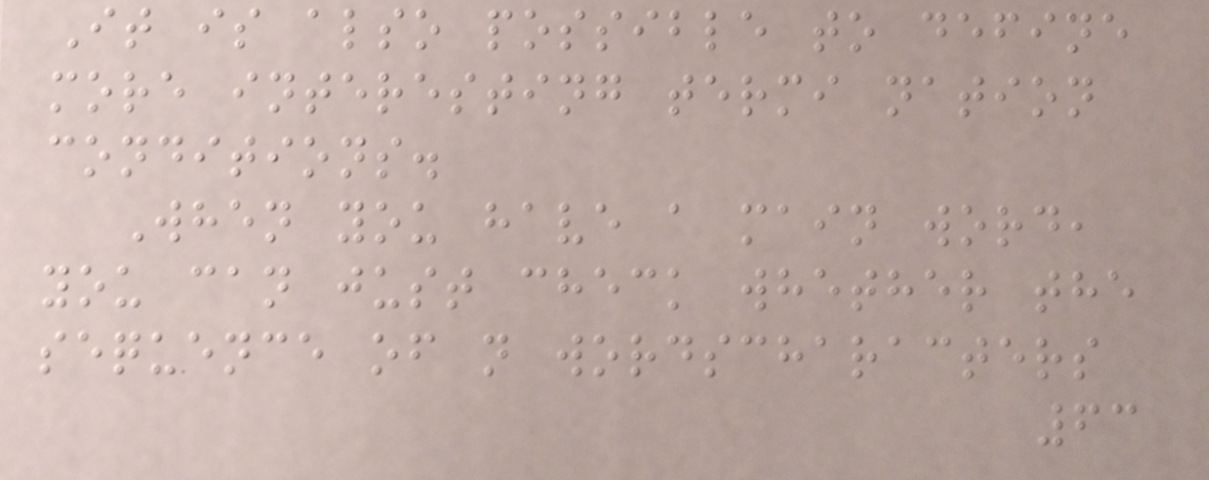It is also possible to define
more interesting termi nation
conditions.
When you have a main word,
you can just check whether the
sequence of n wordscharacters
63
